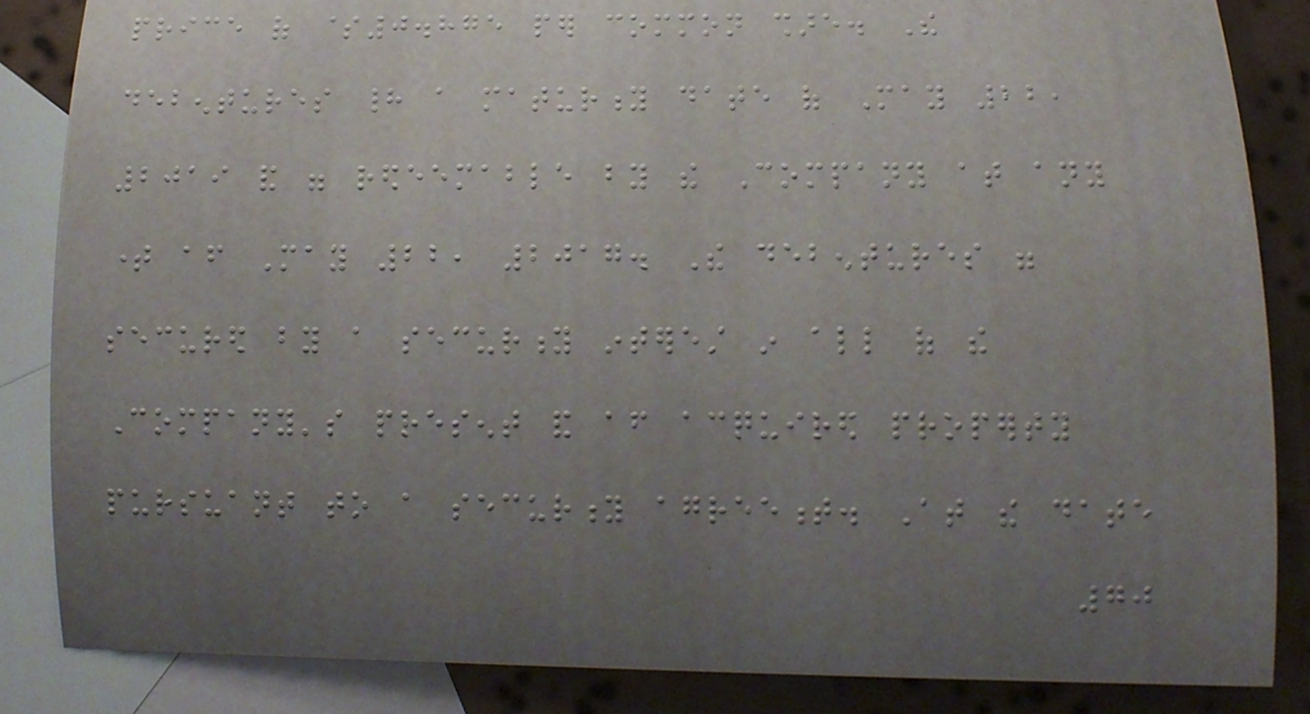price of $0.875 per common share. The
debentures had a maturity date of May 22,
2019 and were redeemable by the Company at any
time after May 22, 2017. The debentures were
secured by a security interest in all of the
Company's present and after acquired property
pursuant to a security agreement. At the date
70
